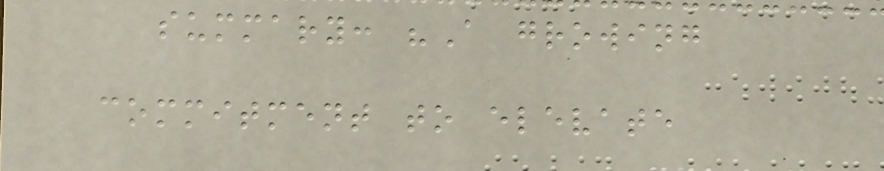summary: "A growing
commitment to elevate
